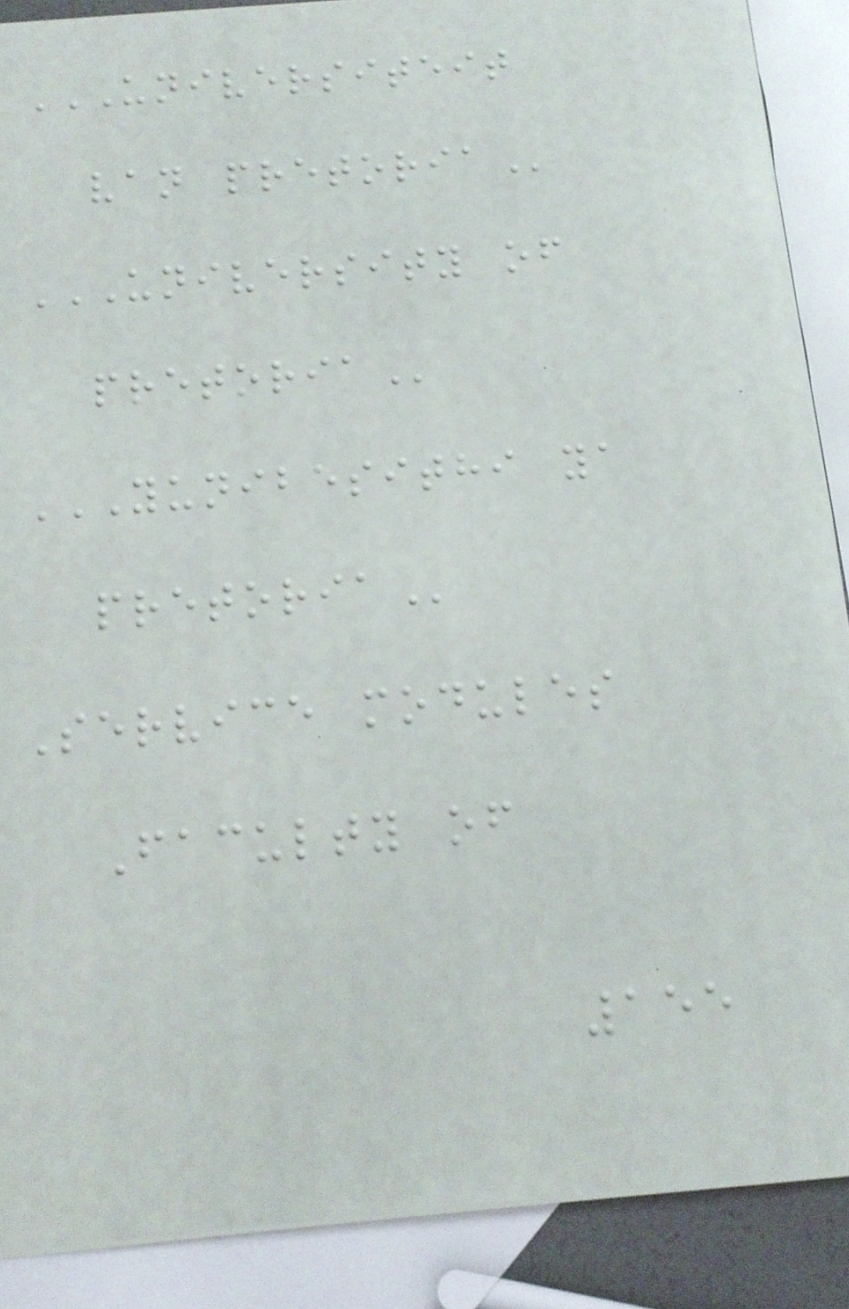UNIVERSITEIT
VAN PRETORIA
UNIVERSITY OF
PRETORIA
YUNIBESITHI YA
PRETORIA
Service modules
Faculty of
155
